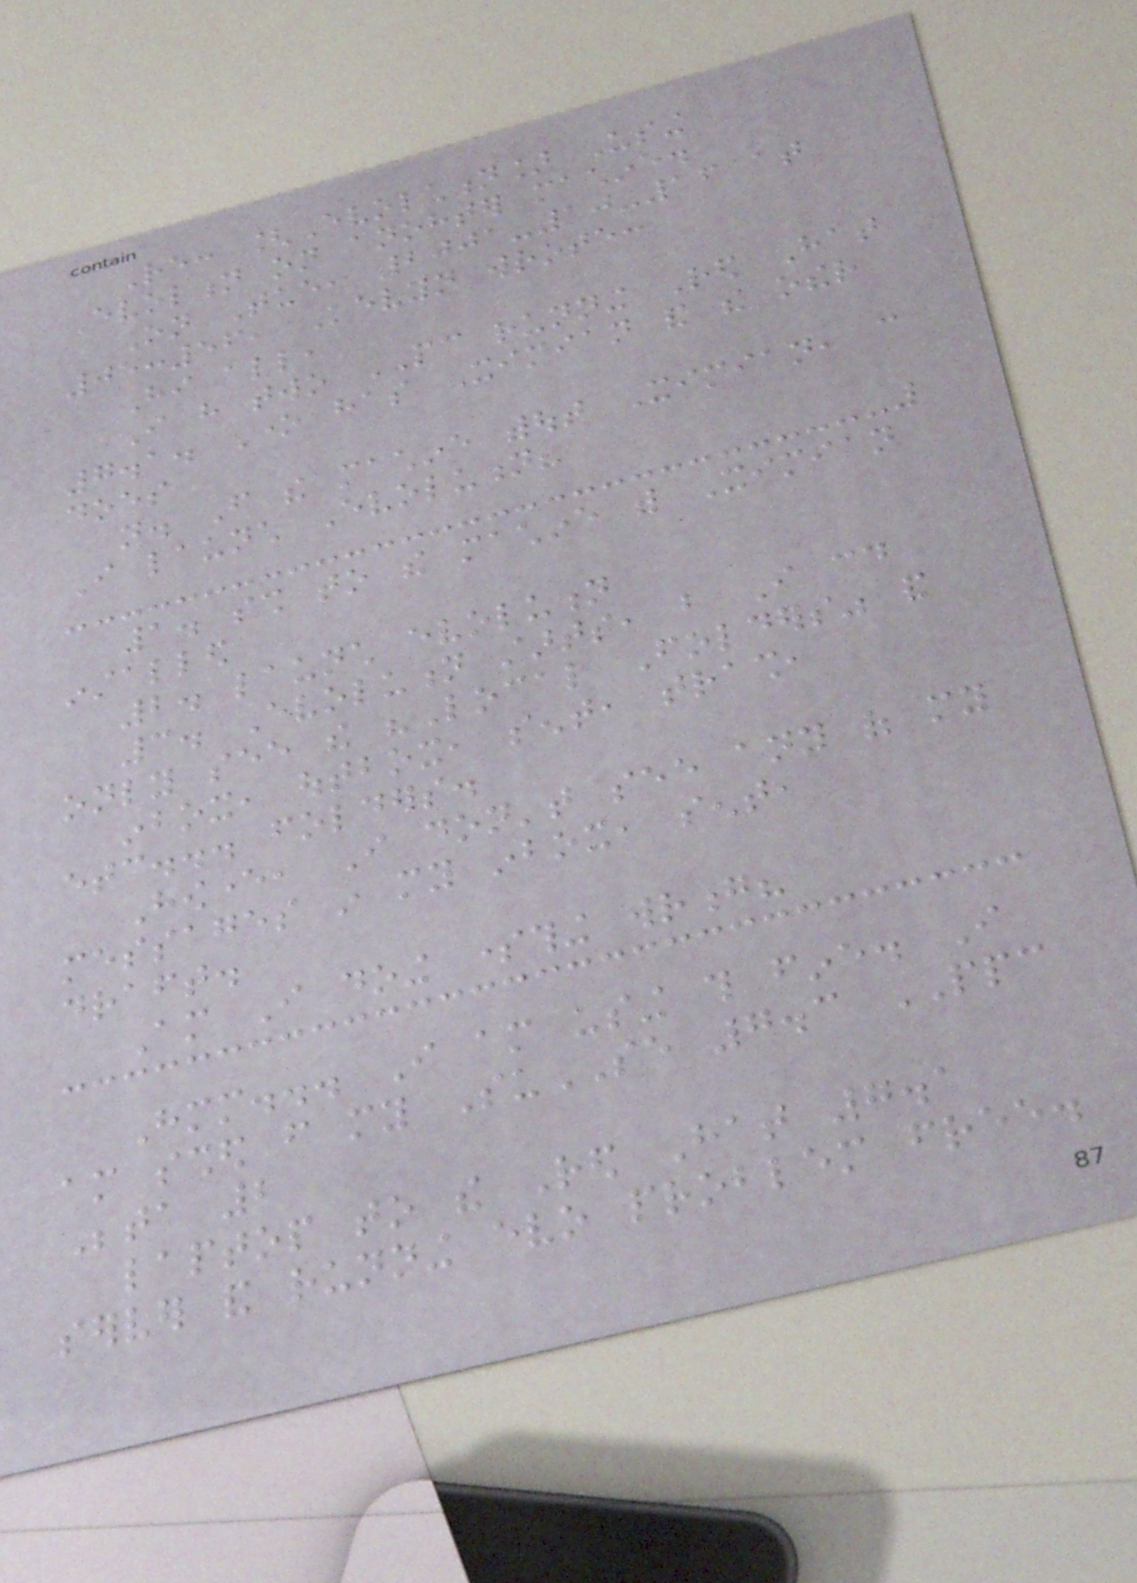Re: [Evolution] Using
Evoltion on anohter machine.
On Tue, 2001-10-16 at
05:56, Kevyn wrote:
Hi all,
I have two PC running Red Hat
7.1. One has Ximian and the other
does
not. From the machine without Ximian, can
I launch Evolution?
1. ssh to the machine with Ximian
installed
2. launch evolution
3. Evolution starts, but I could
only see the "Local Folders" and
inbox, outbox, sent, trash,
etc... folders.
However, I don't see any of my
messages in my inbox, sent,
draft.
Am I doing something wrong?
Hmm... I am using this fine. I
am sshed from my SuSE 7.3 PPC
Beta 2
laptop to the Red Hat 7.1
server and running evo problem free.
